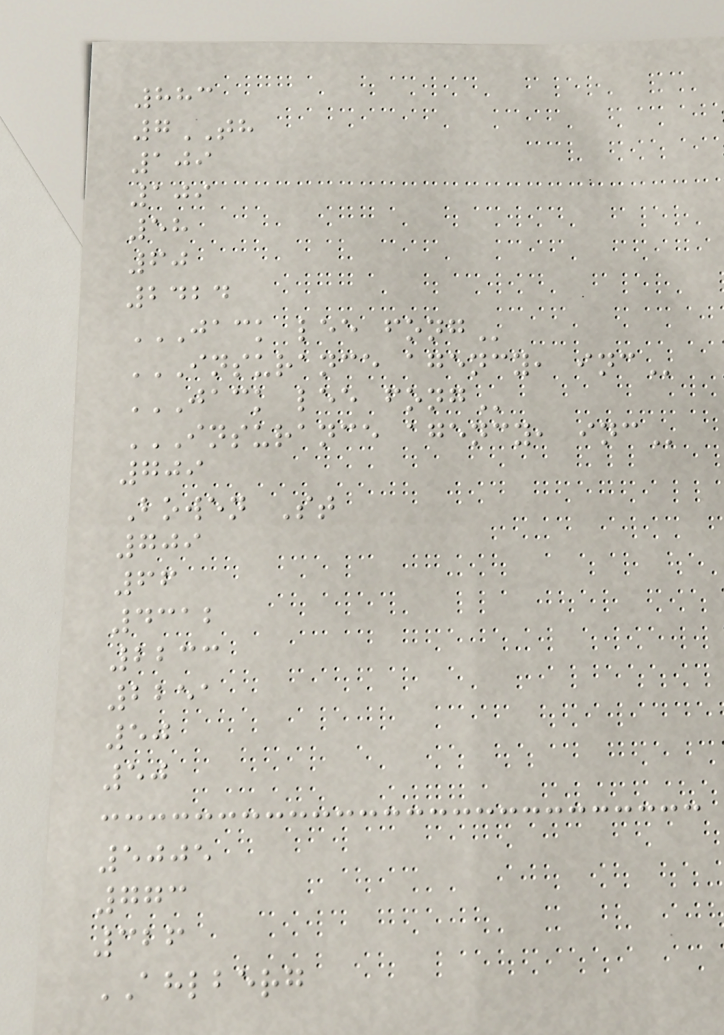883
7TH
109
109
58
60
2424
JACK LEE FONG
INSURANCE AGENCY, INC
JACK LEE FONG
INSURANCE AGENCY, INC
709
Bowen St
709
66
4312
2233
2251
50
50
5005
773
326
AHLBERG
